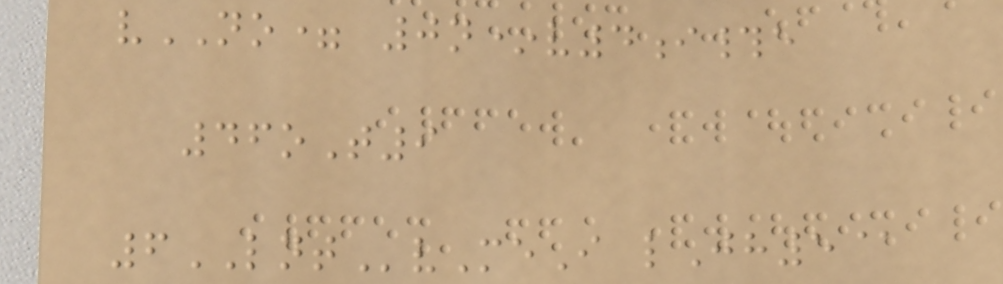vNO= 0n*v4i#e
46oT9
6LNTvMeI lJh5@
